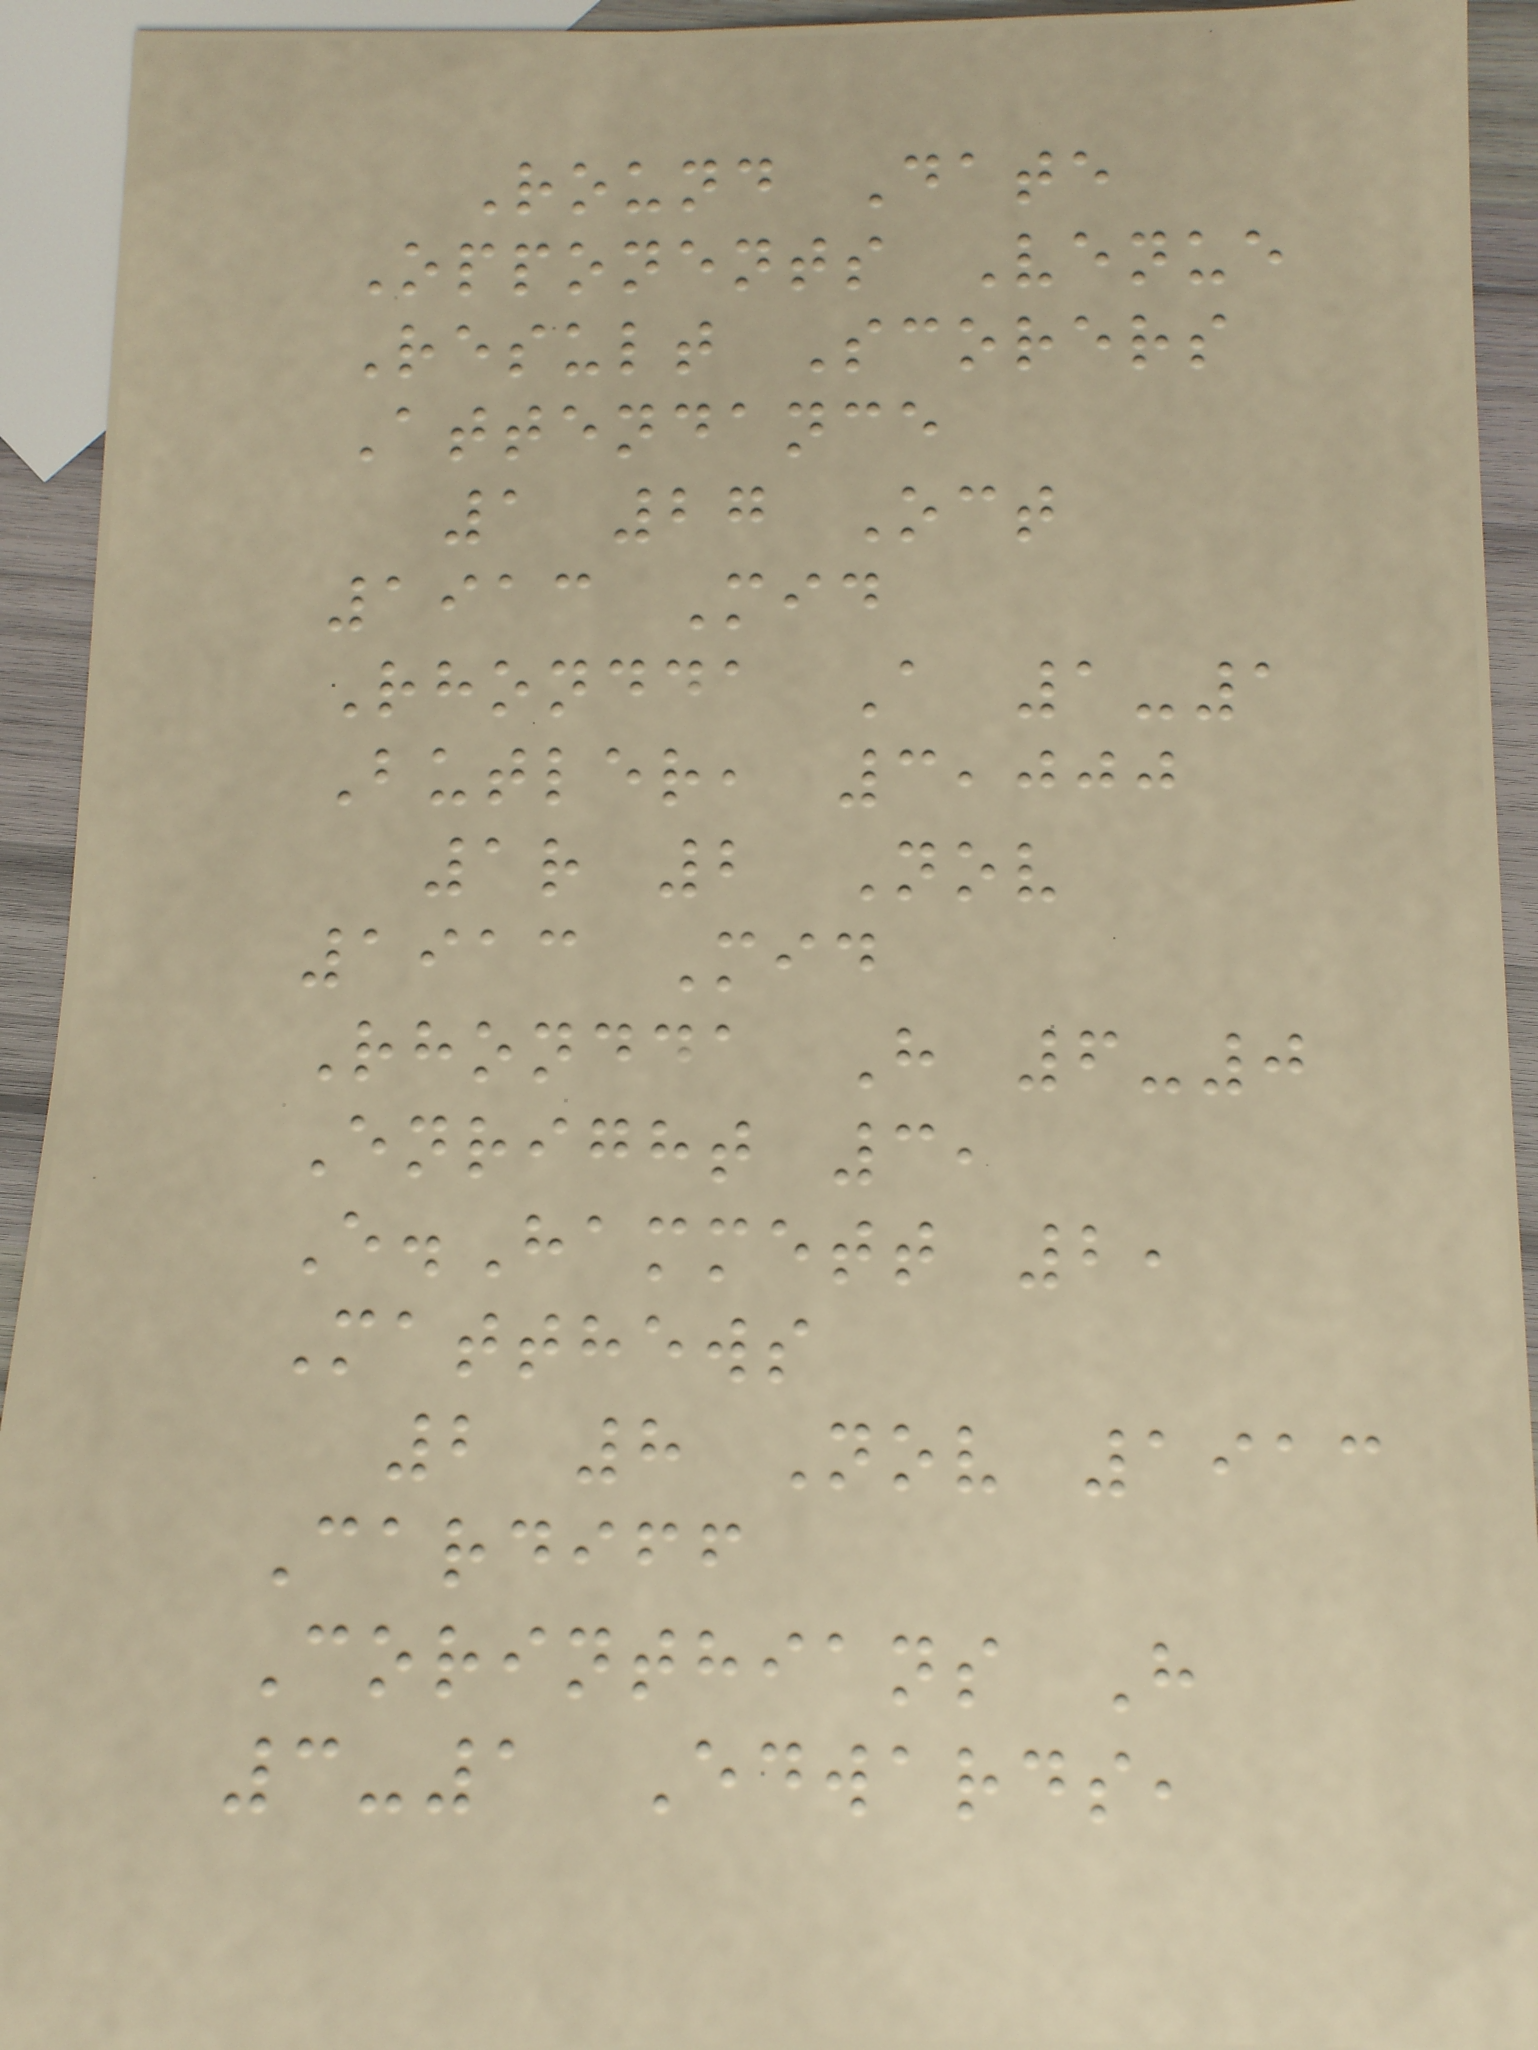Round Date
Opponents Venue
Result Scorers
Attendance
1 27 Oct
1913 Mid
Rhondda A 1-1
Butler, 3,000
1r 2 Nov
1913 Mid
Rhondda H 6-0
Enright 3,
E.Hammett 2,
Matthews
2 8 Nov 1913
Cardiff
Corinthians H
3-1 Edwards,
